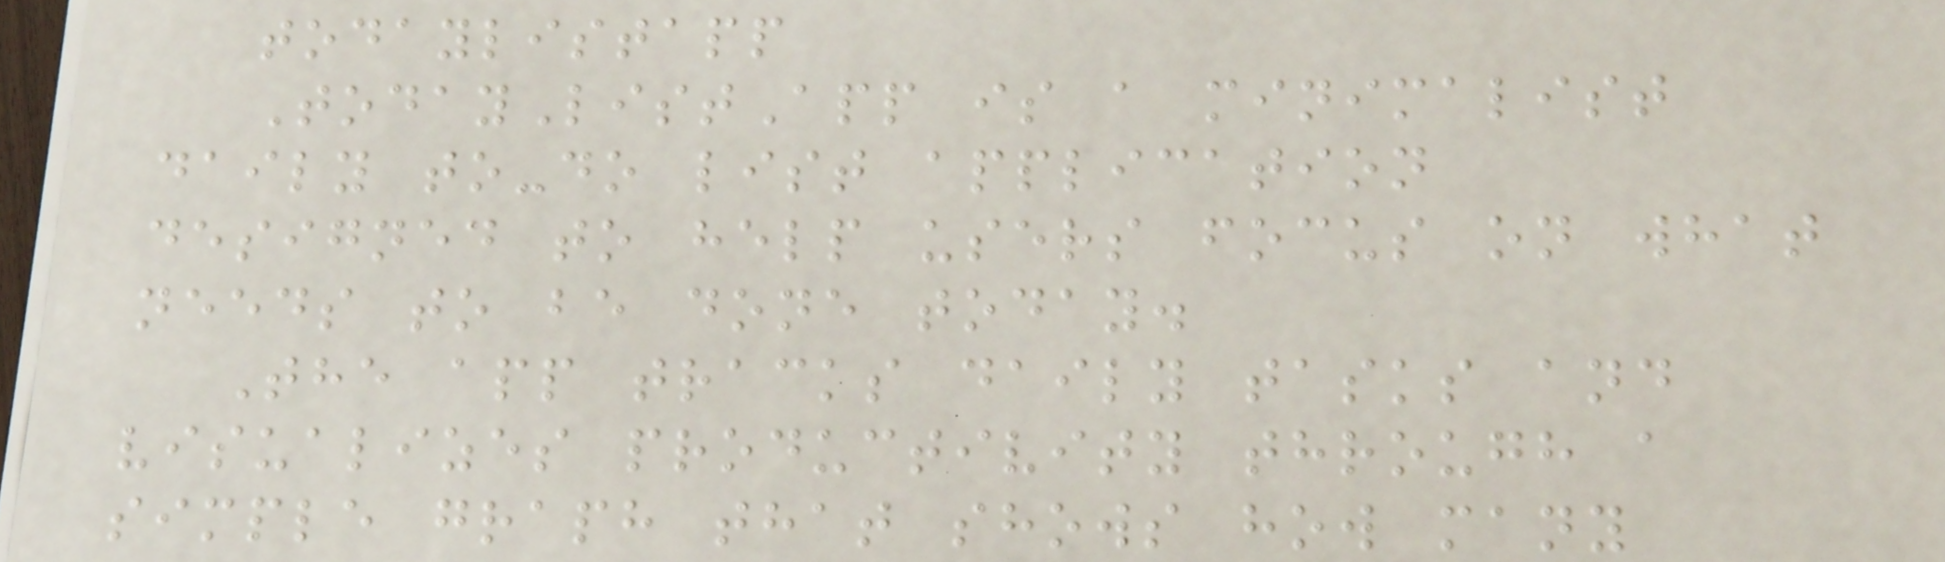todaylistapp
TodayListApp is a minimalist
daily to-do list application
designed to help users focus on what
needs to be done today.
The app tracks daily tasks and
visualizes productivity through a
simple graph that shows how many
